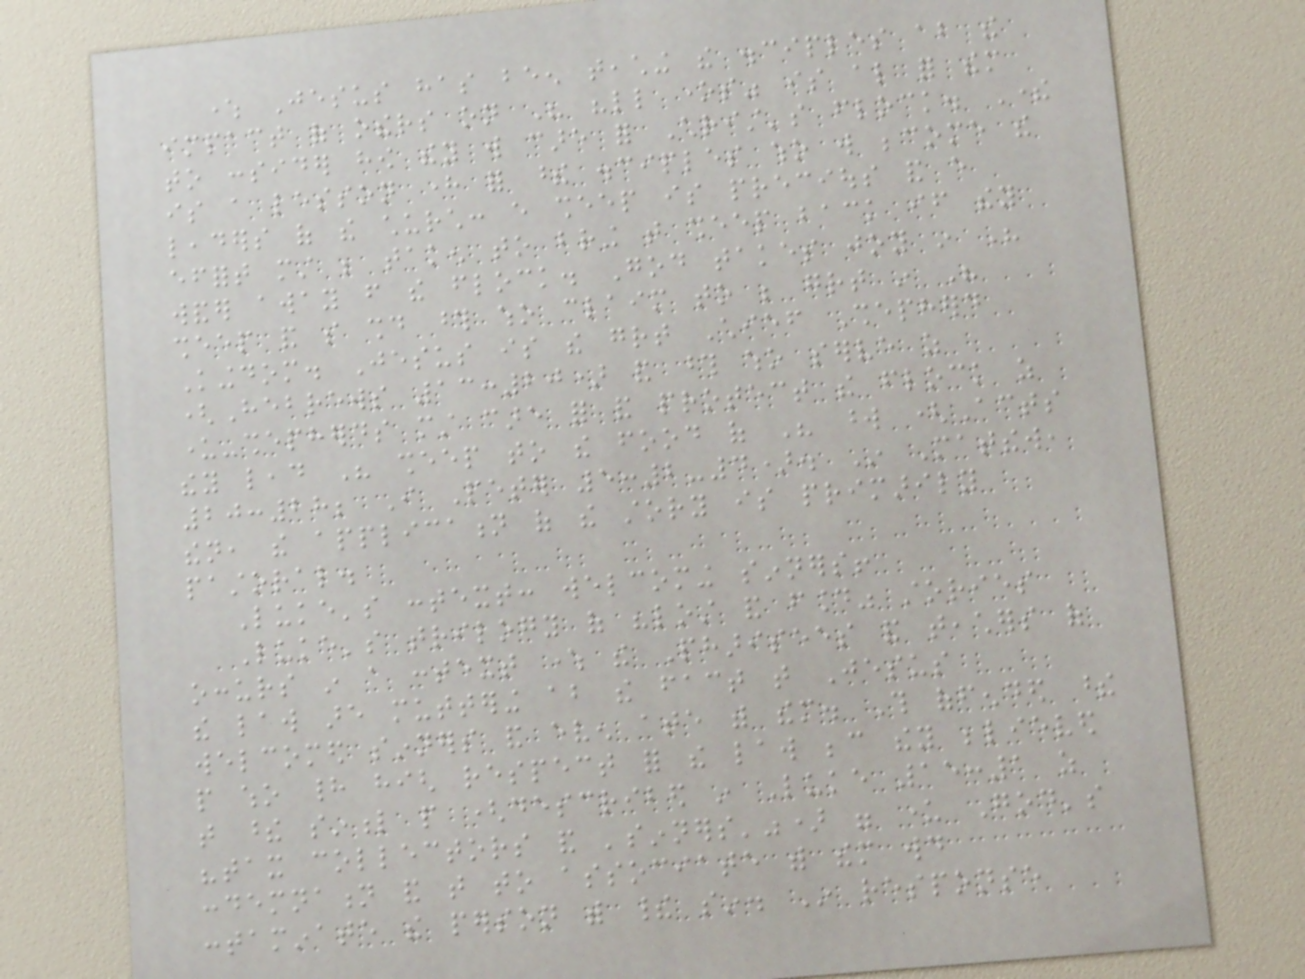where Jesus has been teaching the disciples about the
impact of others on His "little ones" is also for them
to consider how they will care for Christ's flock. There
is a lesson here for these disciples who will become the
leaders of the church: every sheep is precious and every
effort must be taken to bring that sheep back if they
wander away from the flock. God takes joy in His
sheep and so should those who claim to be great in His
Kingdom. Jesus is the great Chief Shepherd
(Hebrews 13:20) and those who serve as
under-shepherds must care for and protect the flock as
they lead His sheep to the food of His word (Acts
20:28; I Peter 5:2-4). In Matthew,
then, the application of the story is primarily
pastoral.
Luke's context: welcoming sinners!
Luke's trilogy of "lost and found" stories
occurs in a context where the Pharisees and teachers of
the law are muttering about the fact that Jesus
welcomed sinners and even ate with them. This offended these
people who had high respect for the law because they believed
that these sinful people (described in Luke 15:1 as
"tax collectors and 'sinners'") were under God's
condemnation and that to associate with them would
contaminate the person with their sin. In response
